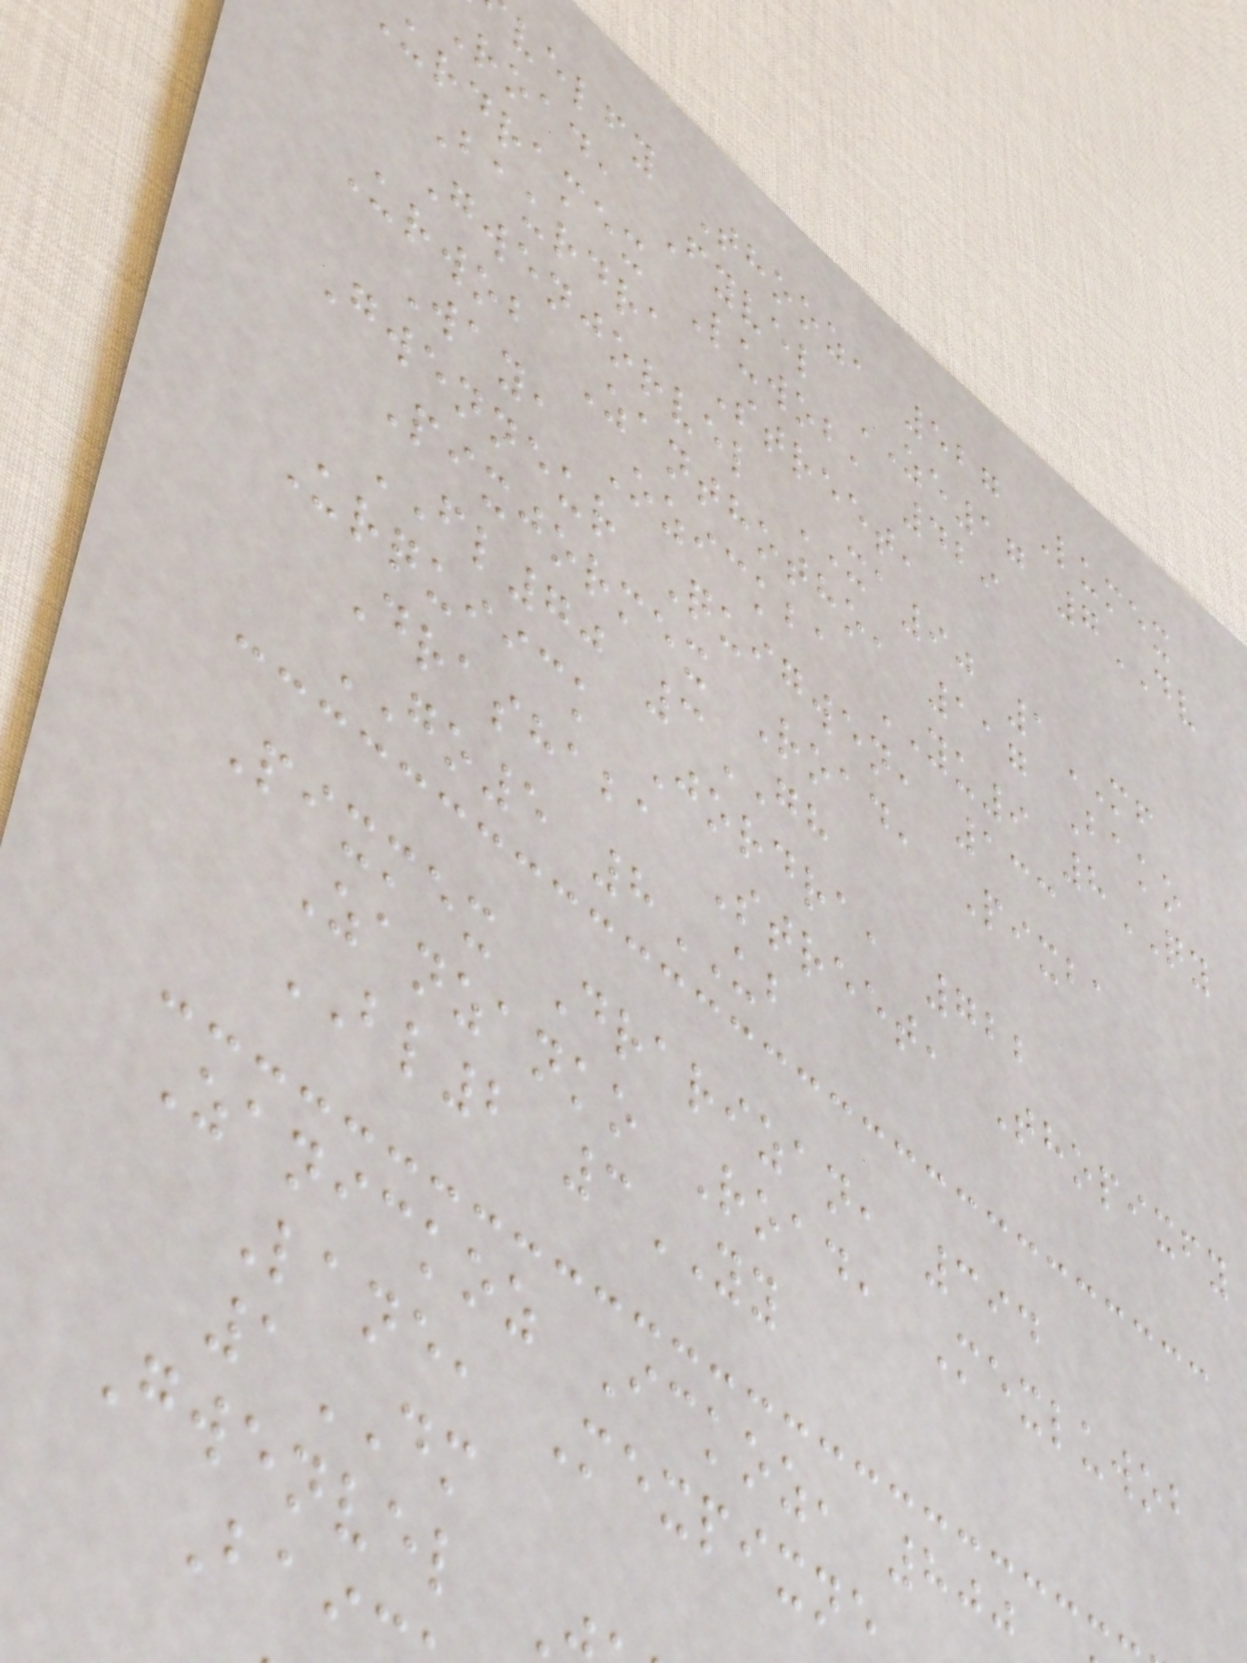velfy Thooz, 527 Lumex
Road, Fyvel ZE17 7DV
urdramex Luwob, 429
Baurdra Street,
Gwenjorvel XA90 1MF
Urwob Zanthotho, 117 Bako
Way, Ozickba YU9 8QY
Gwenneur Quigwen, 133
Pixjormex Road, Pixba
FL70 3GH
Urquiick Jordra, 722
Drashaba Street, Thopixfy
GO5 8UB
Pixmex Drarizan, 394
Zanzanko Road, Mexluwob
BL2 3YY
Zanickoz Ickoz, 800
Lane, Mexpixne
1DM
Gwenvel
